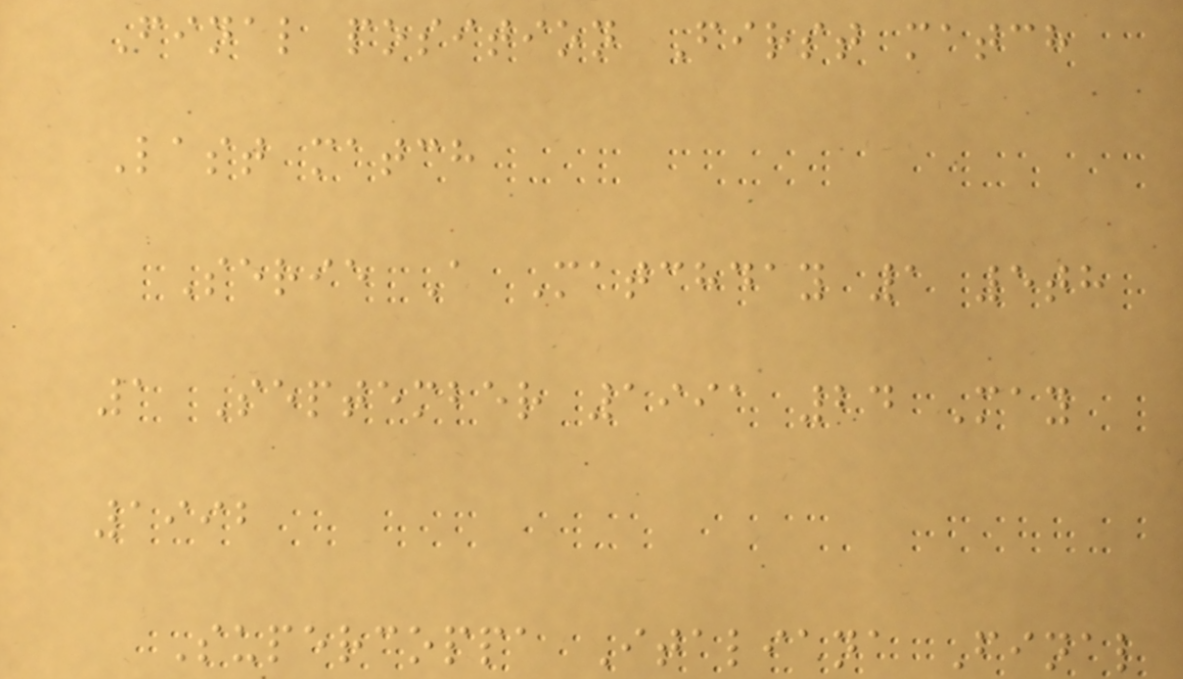Final position First match
Last match
Serie A Matchday 1 5th
1 September 1991 24 May
1992
Supercoppa Italiana Final
